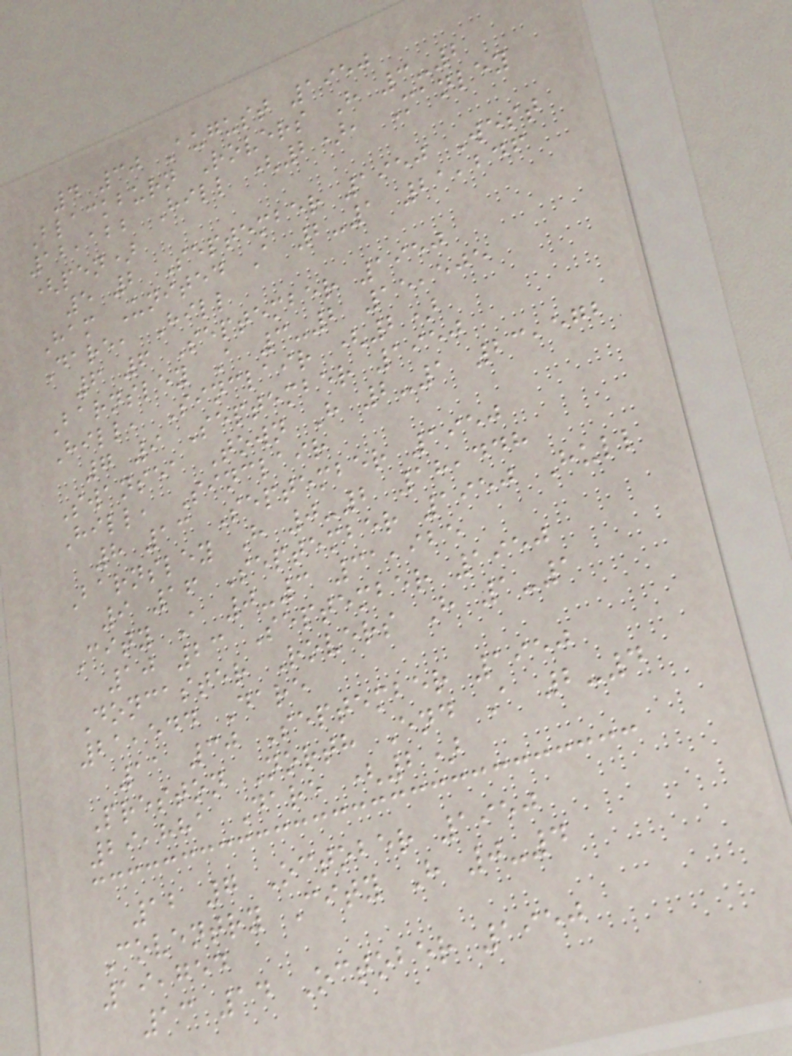4 30 August 1950
Blackburn Rovers H 3-2
12,122 Hill (2), Manley
(pen)
5 2 September 1950 West
Ham United A 2-1 21,246
Dare, Hill
6 6 September 1950
Barnsley A 3-2 15,505
Hill, Sinclair (2)
7 9 September 1950
Swansea Town H 2-1 23,572
Hill, Sinclair
8 13 September 1950
Barnsley H 0-2 18,448
9 16 September 1950 Hull
City A 0-3 31,925
10 23 September 1950
Doncaster Rovers H 1-1
21,544 Dare
11 30 September 1950
Preston North End A 2-4
29,881 Dare (2)
12 7 October 1950
Coventry City H 0-4
19,754
13 14 October 1950
